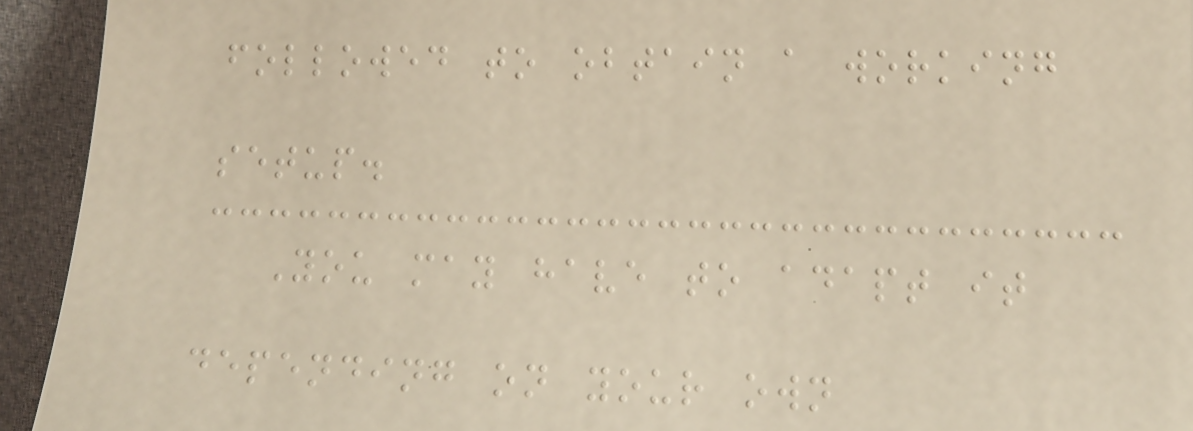followed to obtain a working
setup.
You may have to adapt it
depending on your own
